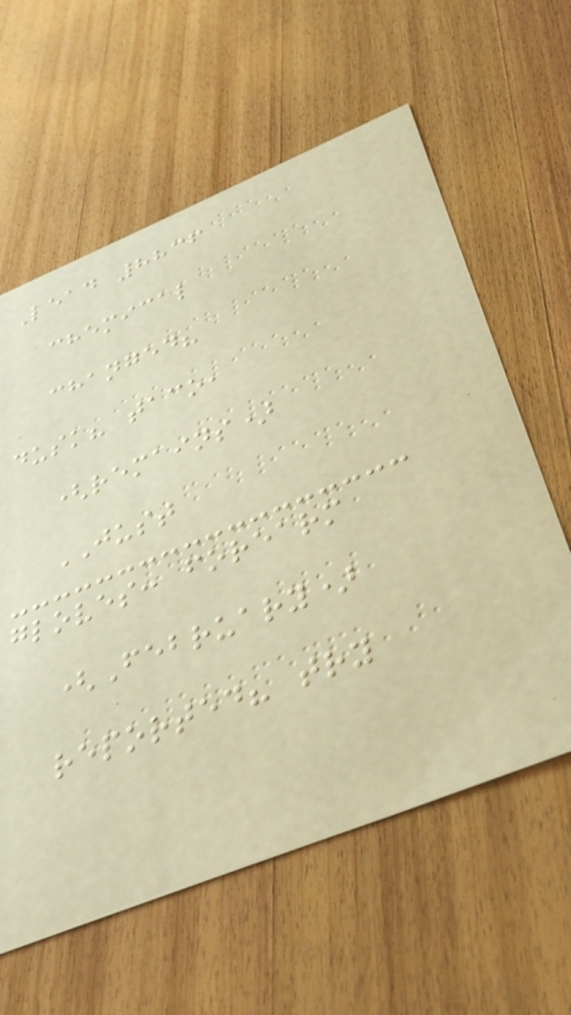Lead 8836
chemical
changed?
dusk? taco,
(remains)
JUST
gloves: forearm
(February)
reported? try
